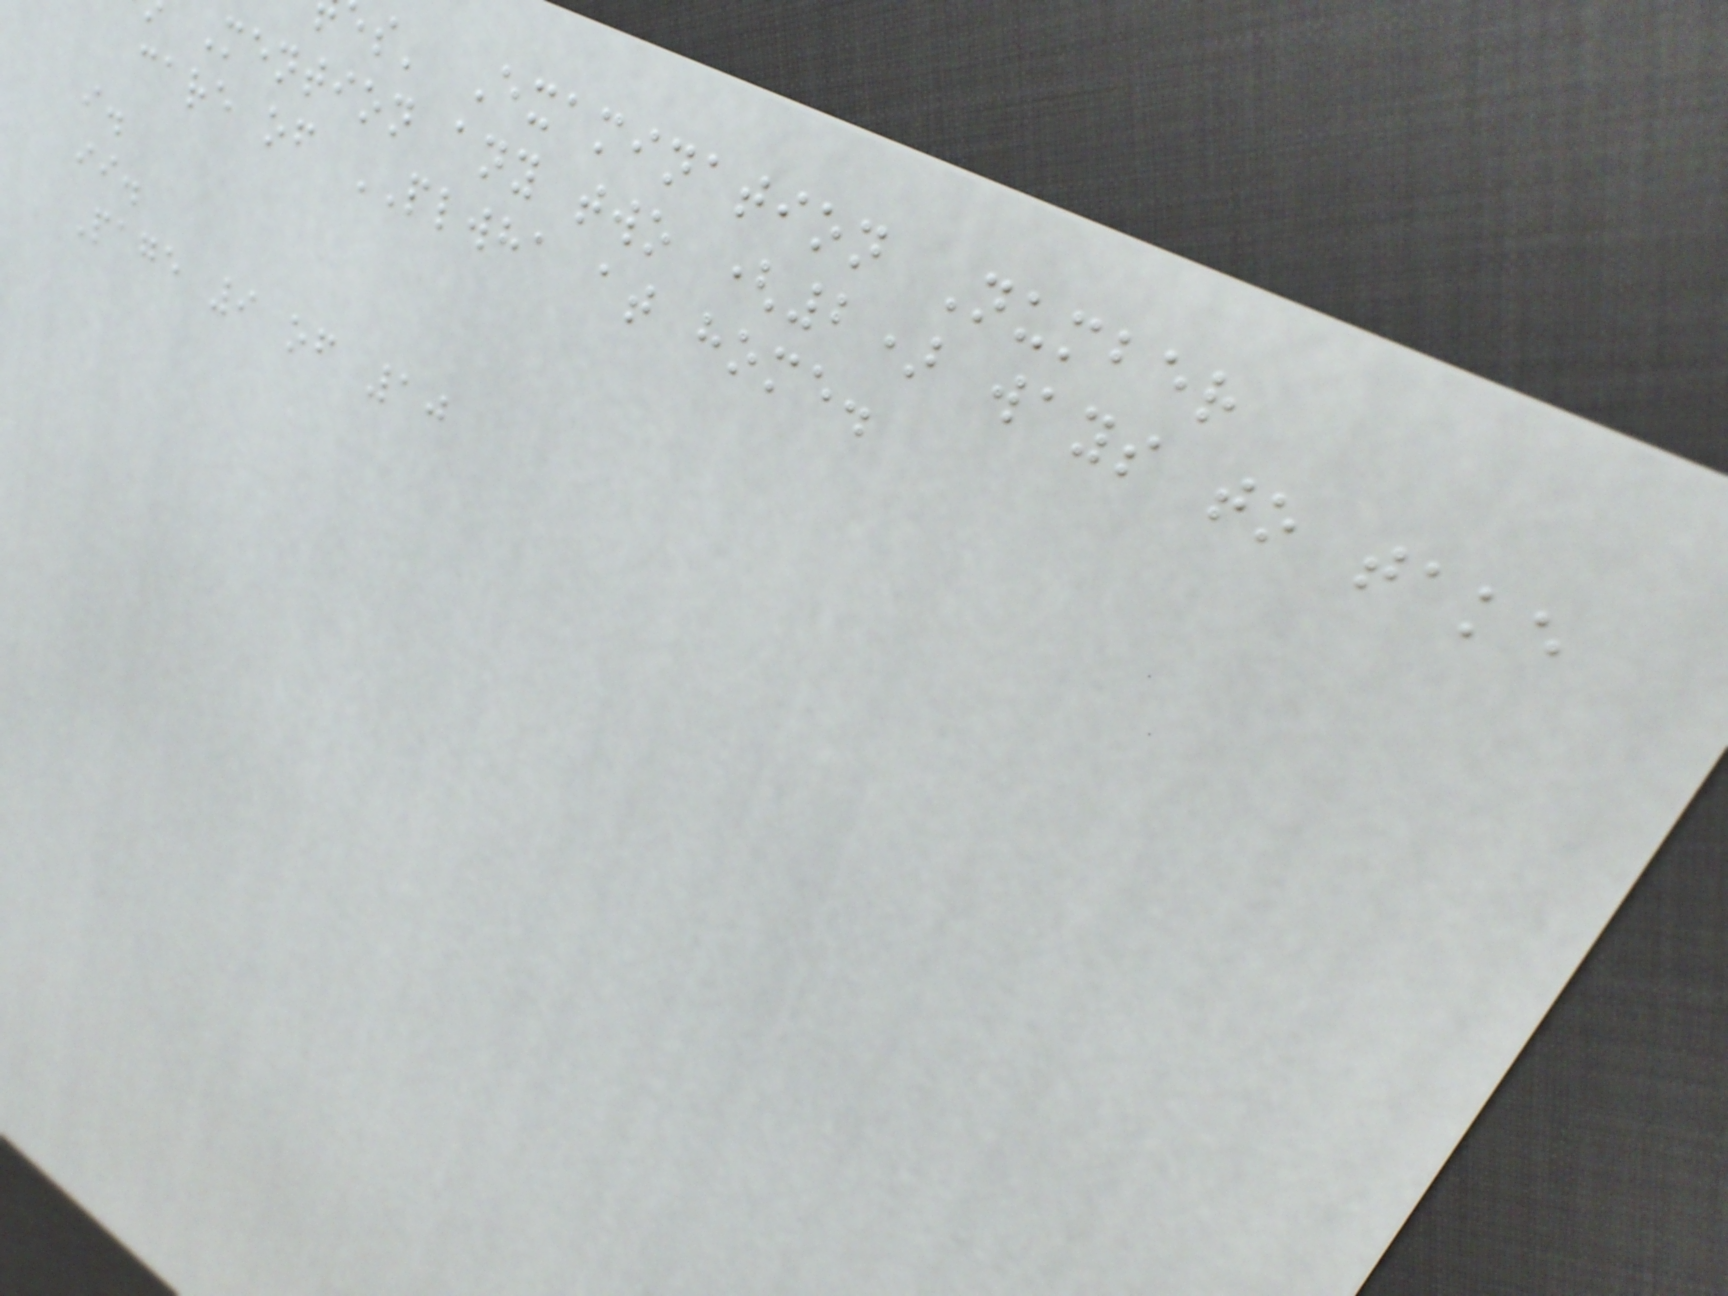s' Examination Number
Mention any two (2) ways to take
care of PLWHA at home.
i.
ii.
Page 9 of 10
